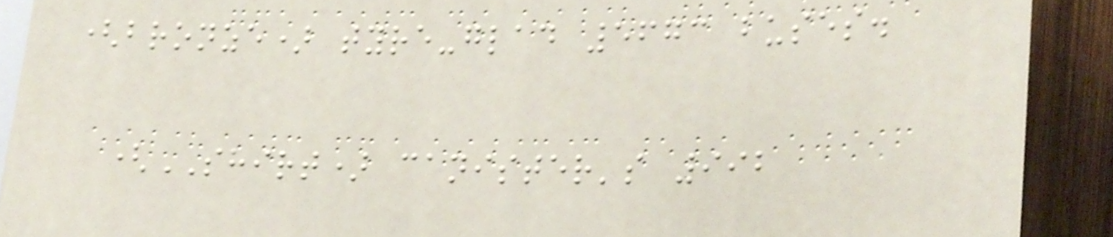(bronze) tyre-glad 5673 buses.
(SHIRT) canister's 992
